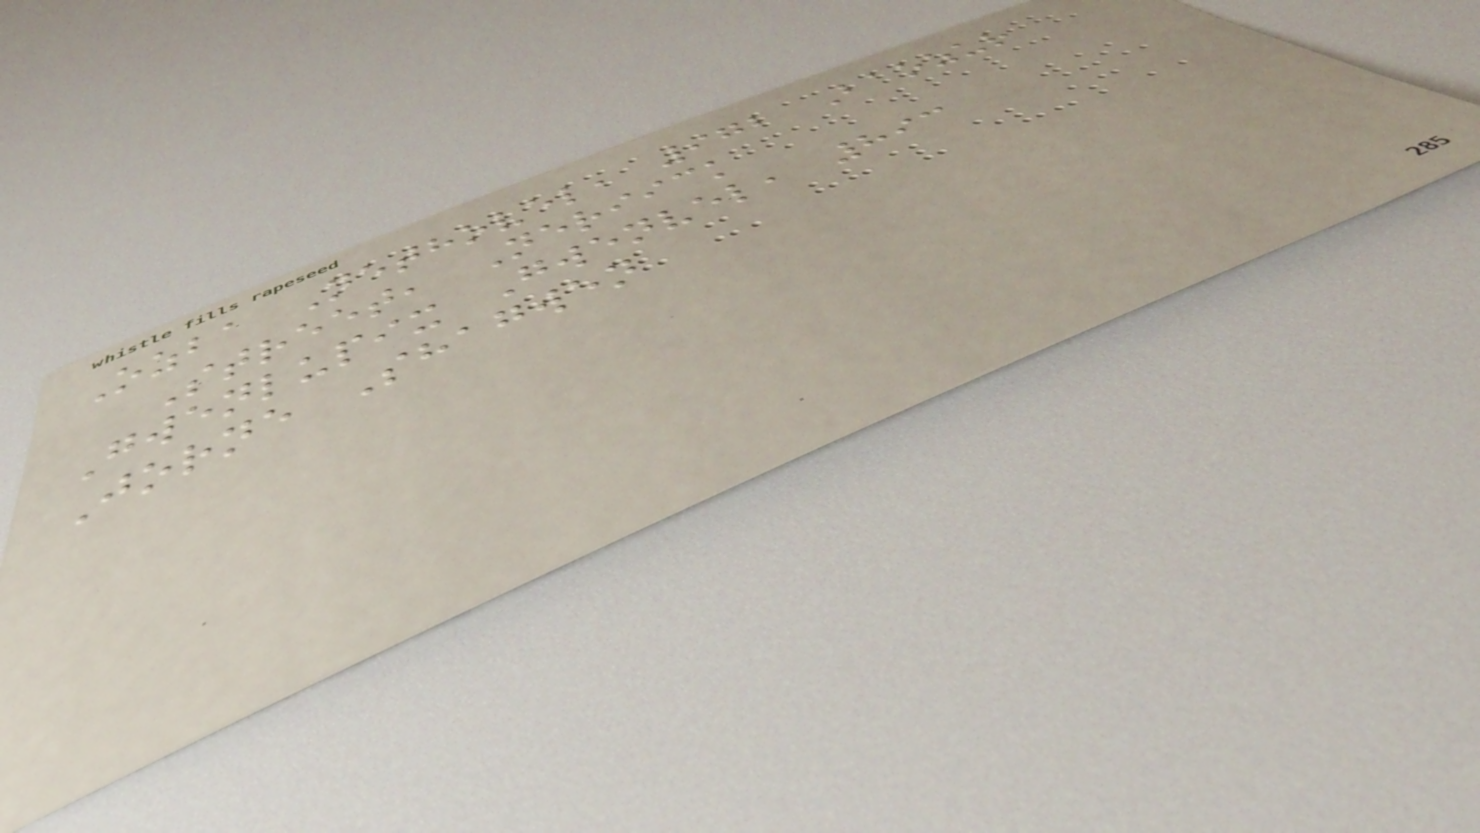Ozba Nethovel, 972 Baozur
Street, Neriick
Gwenlupix Gwenvel, 893
Jorne Shagwen
